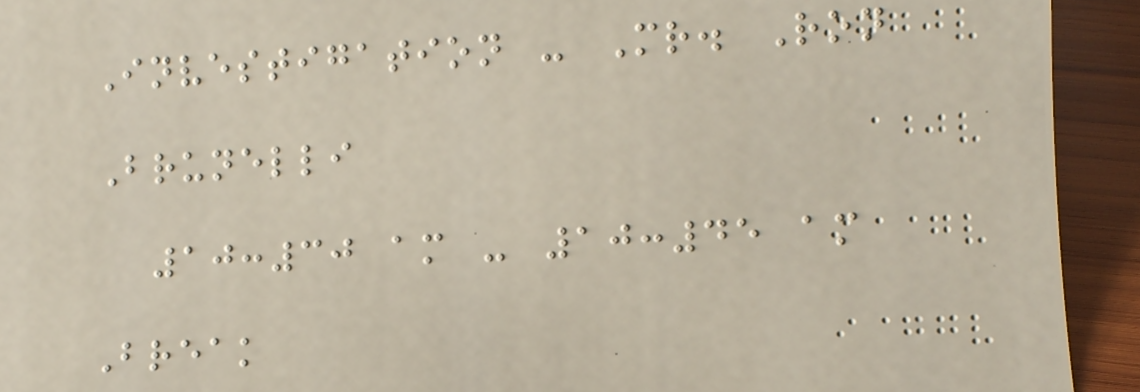Investigation - Mr. Ron
Brunelli
10:30 am - 10:45 am
Break
